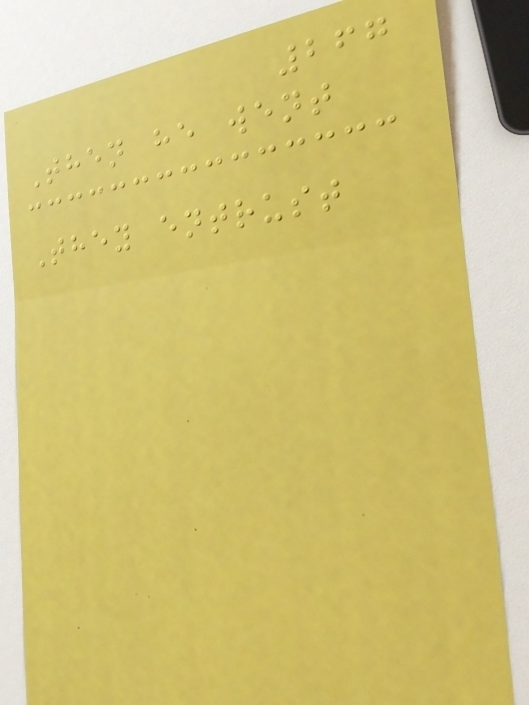267
Then he went
They entrust
